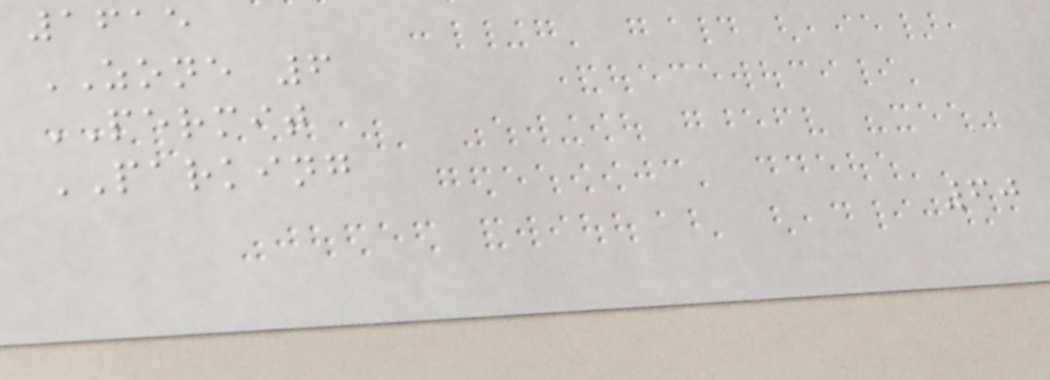1615
ZONE 6
PERMIT
PARKING
60
